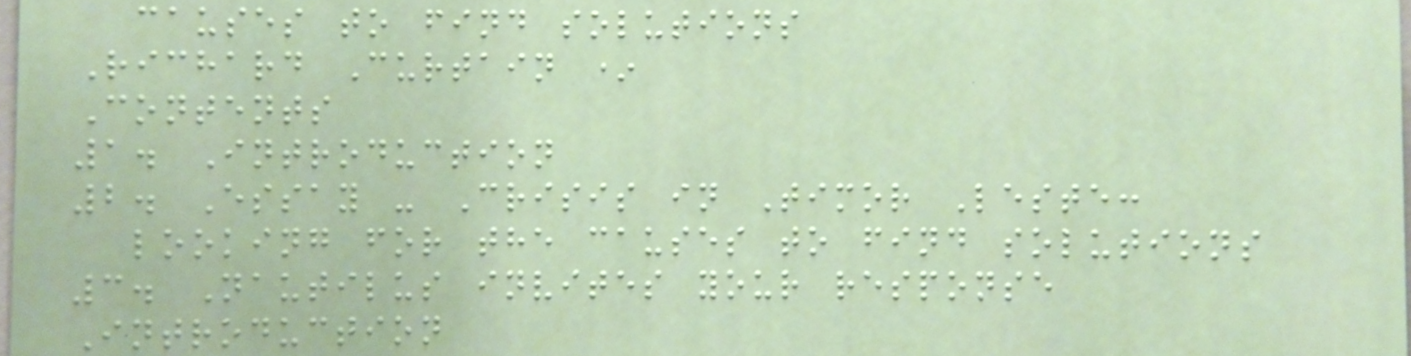causes to find solutions
Richard Curtain *
Contents
1. Introduction
2. Essay - Crisis in Timor Leste:
looking for the causes to find solutions
3. Nautilus invites your response
Introduction
